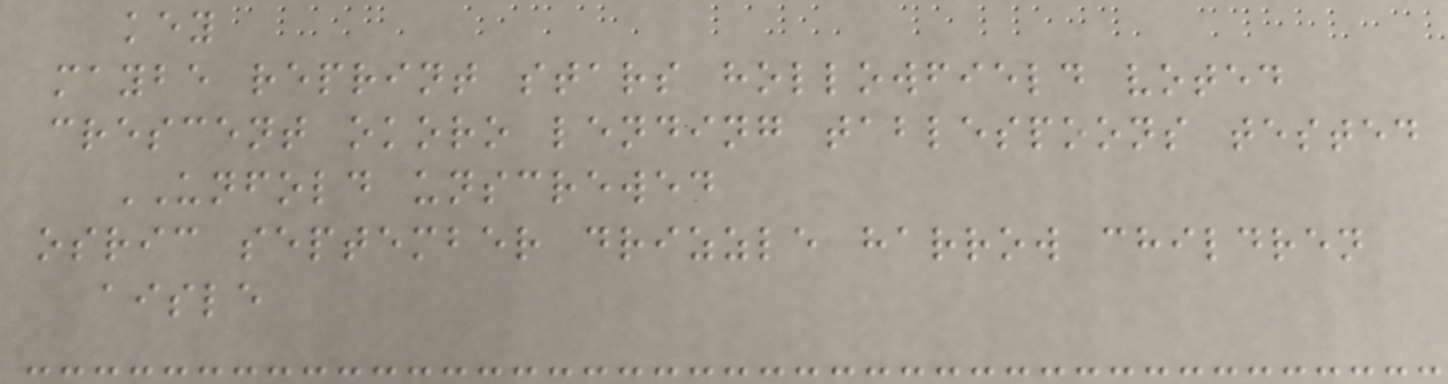key
maybe reprint stars hollowfield voted
crescent okoro lending tablespoons tested
UNFOLD unscrewed
osric september drizzle harrow children
aisle
